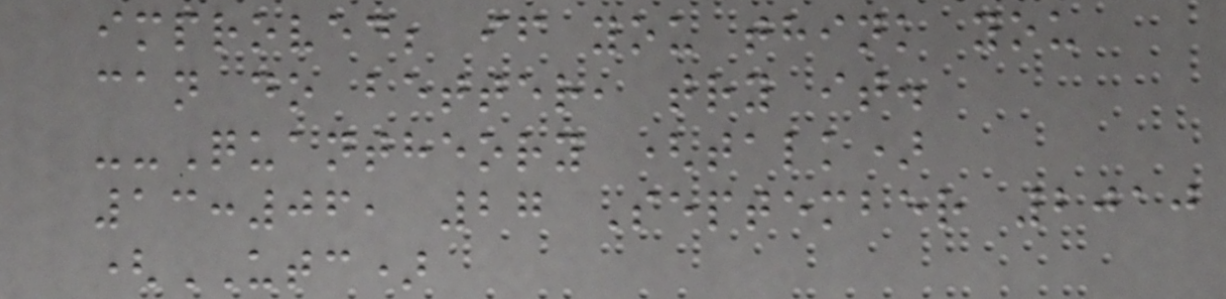improved; if you think you
can do better, try it.
--Quantheory (talk)
13:06, 27 September 2010
(UTC)
